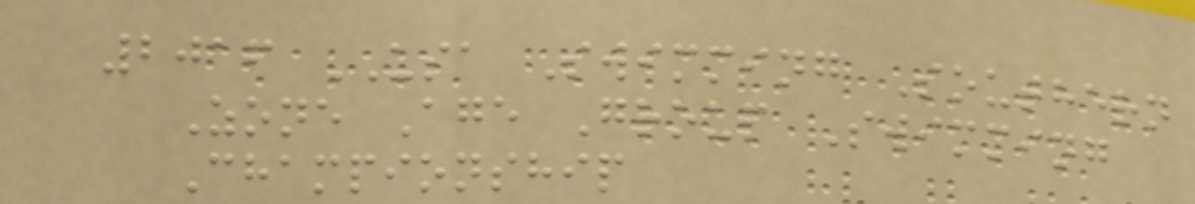2016 USA Swimming Southern
Zone Age Group Swimming
Championship
